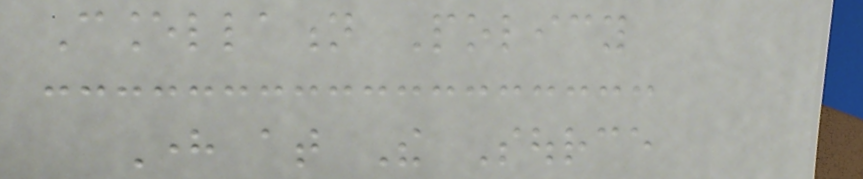Cancellation Policy
Here at The Source
